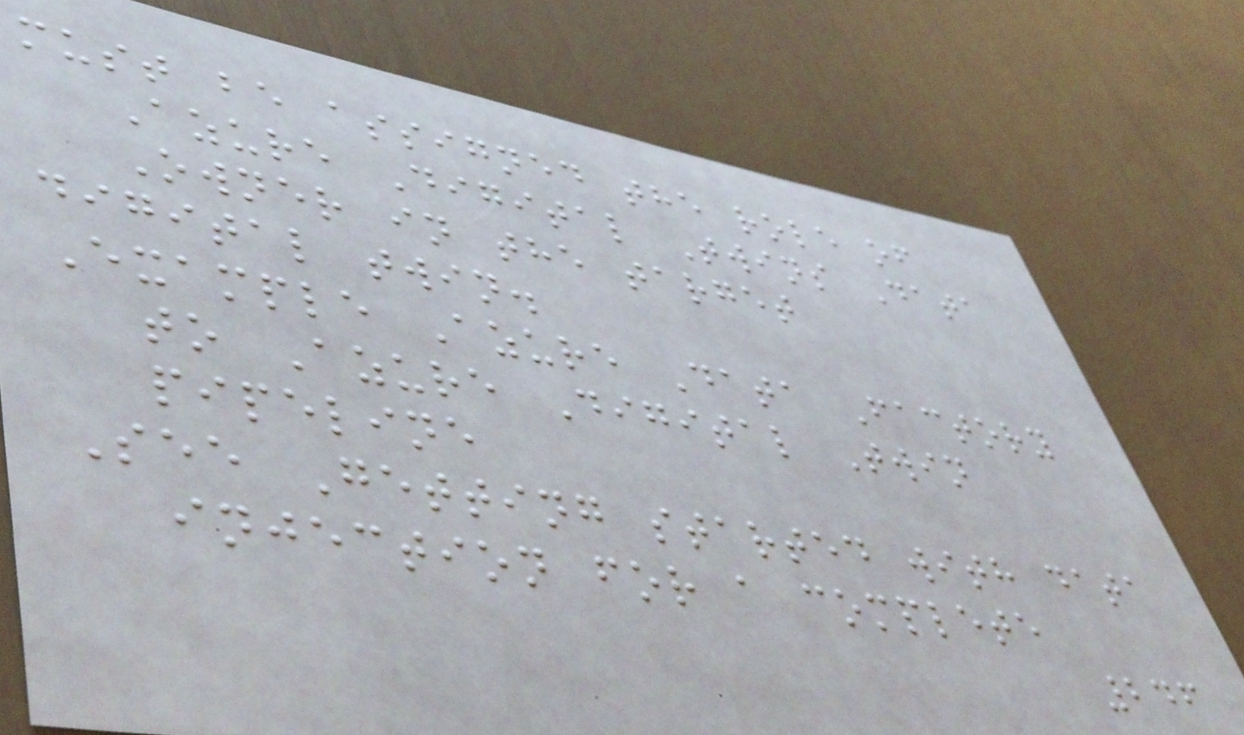must be assigned the role of
Azure Digital Twins Data
Owner in the target
digital twin.
Example Azure Data Factory
to Azure Digital Twin
pipeline
See Getting started with data
injection for a complete
246
